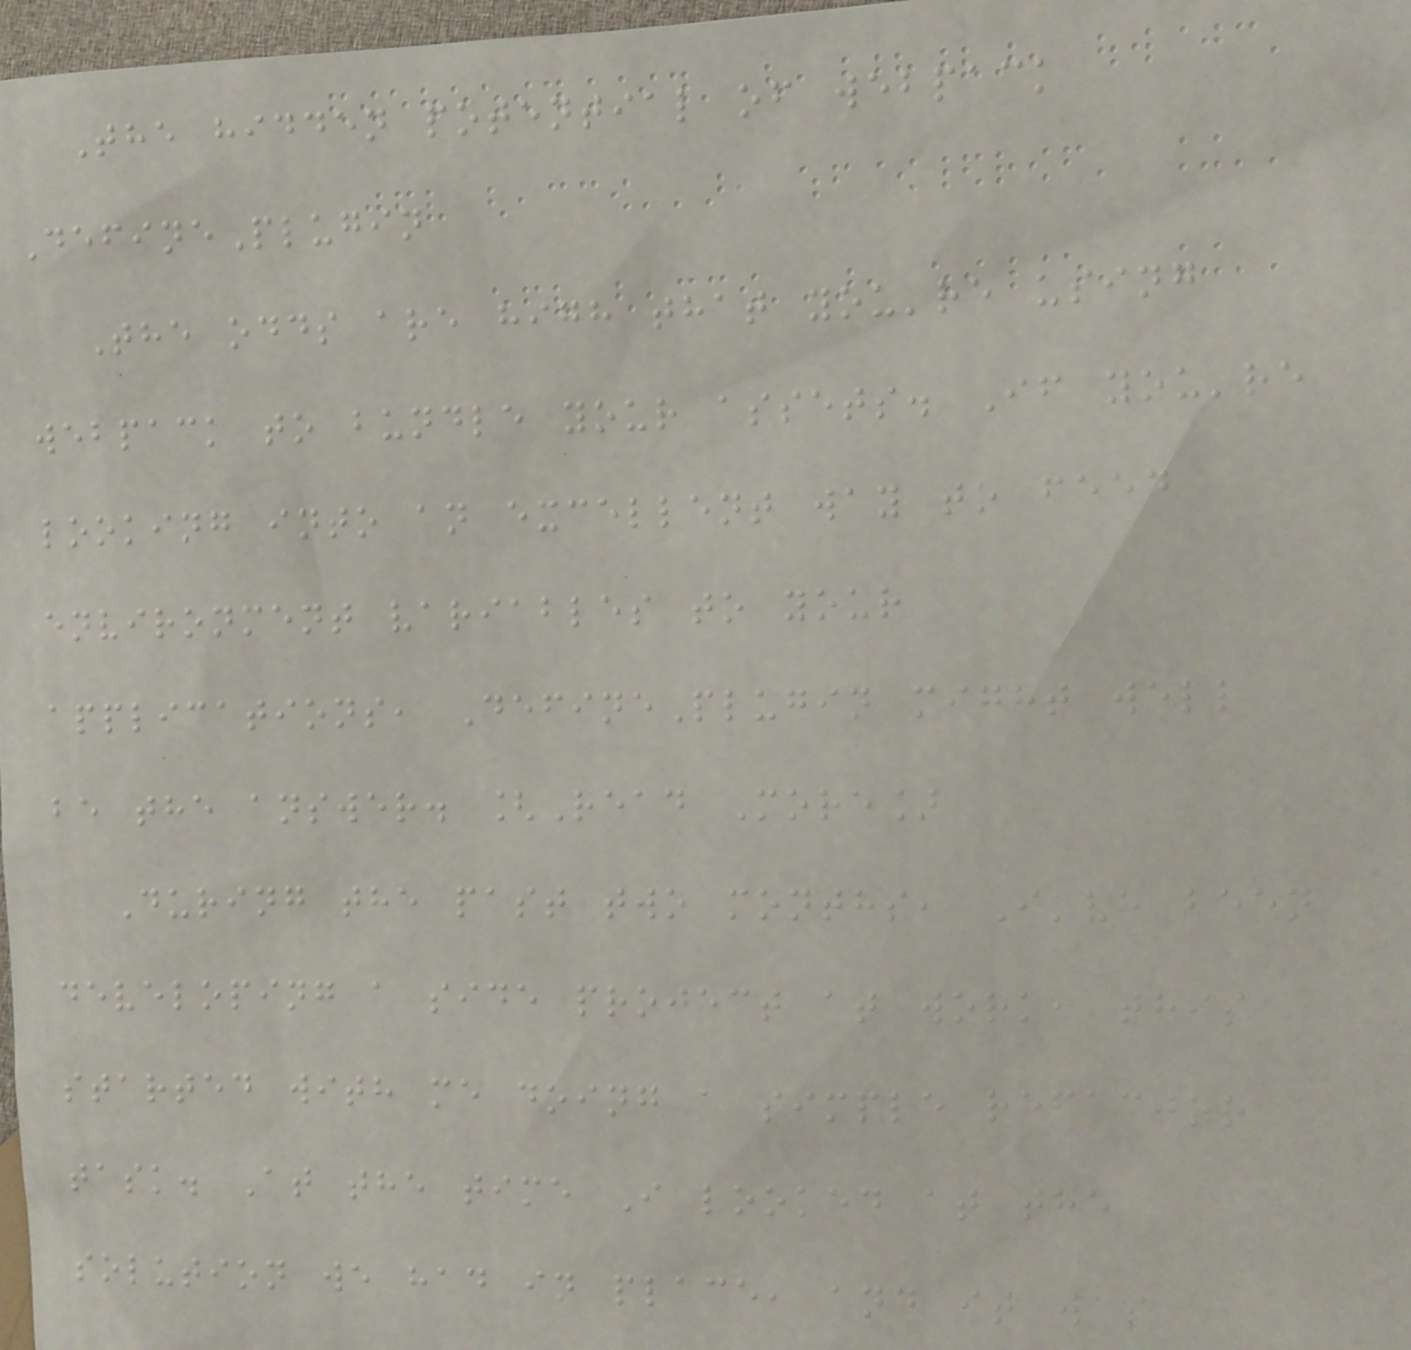The hidden potential of webpack
DefinePlugin
The odds are high that you're using
webpack to bundle your assets. If you're
looking into an excellent way to feed
environment variables to your
applications, DefinePlugin might well
be the answer. [Read More]
During the past two months, I've been
developing a side project at work, this
started with me doing a simple refactor
task. At the time I looked at the
solution we had in place, and it was
